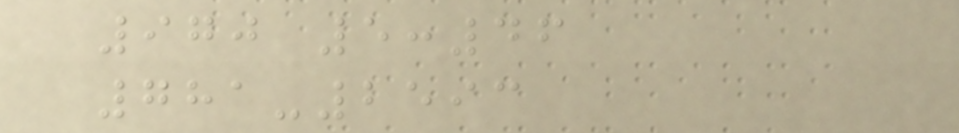970 5:46
781-2593
